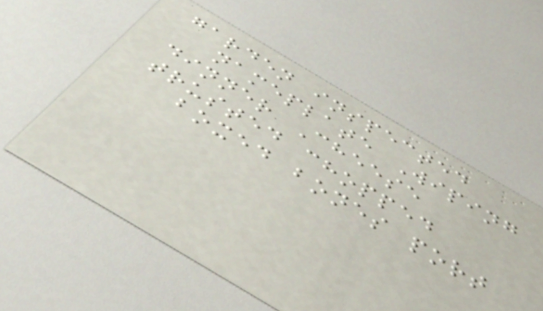garden inspected
nameplate Wiping
dinner Cheese
trusted chopped
boxed bones port
